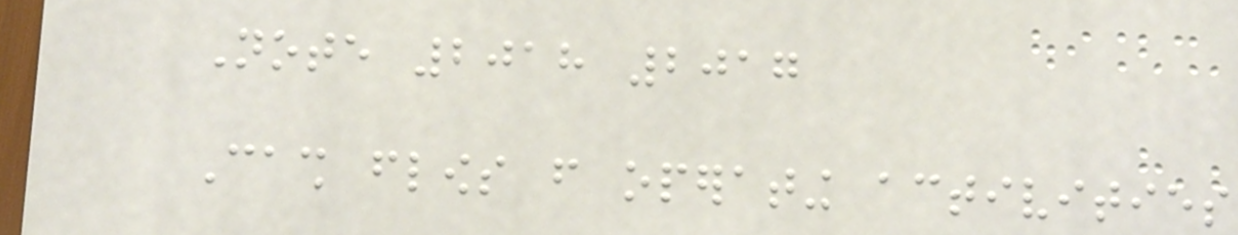Note 2018 2017
Cash flows from operating activities
